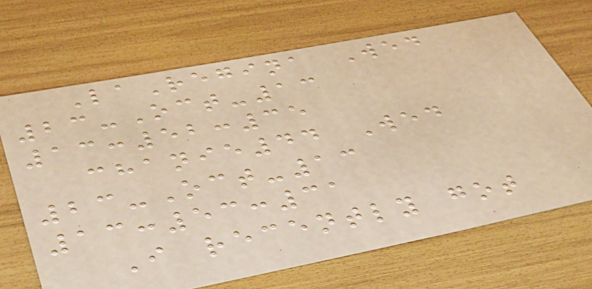LaRegina Wed
23-Oct-13
13:52:35
chanie44 Wed
23-Oct-13
13:53:31
I recently got
